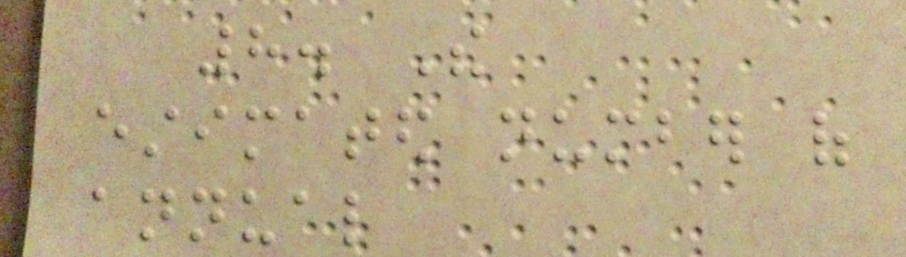8. The
estimated number of
annual
